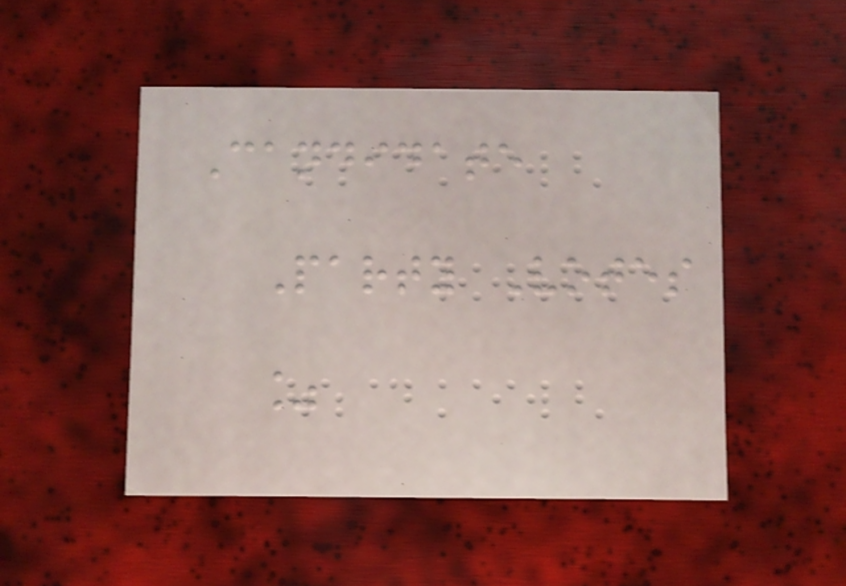Candidate
Party Votes
%
